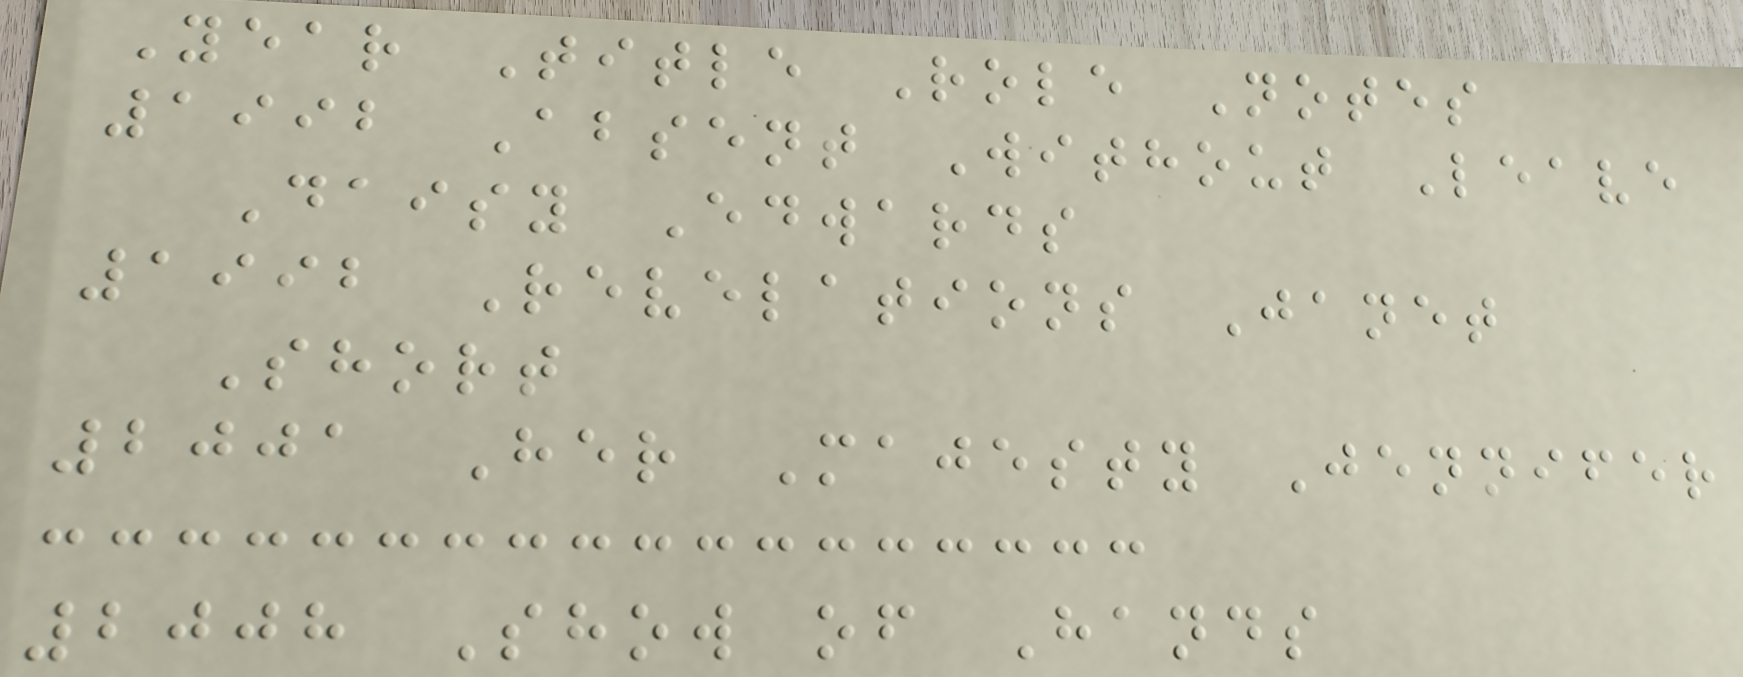Year Title Role Notes
1992 Absent Without Leave
Daisy Edwards
1992 Revelations Janet
Short
2001 Her Majesty Jennifer
2008 Show of Hands
